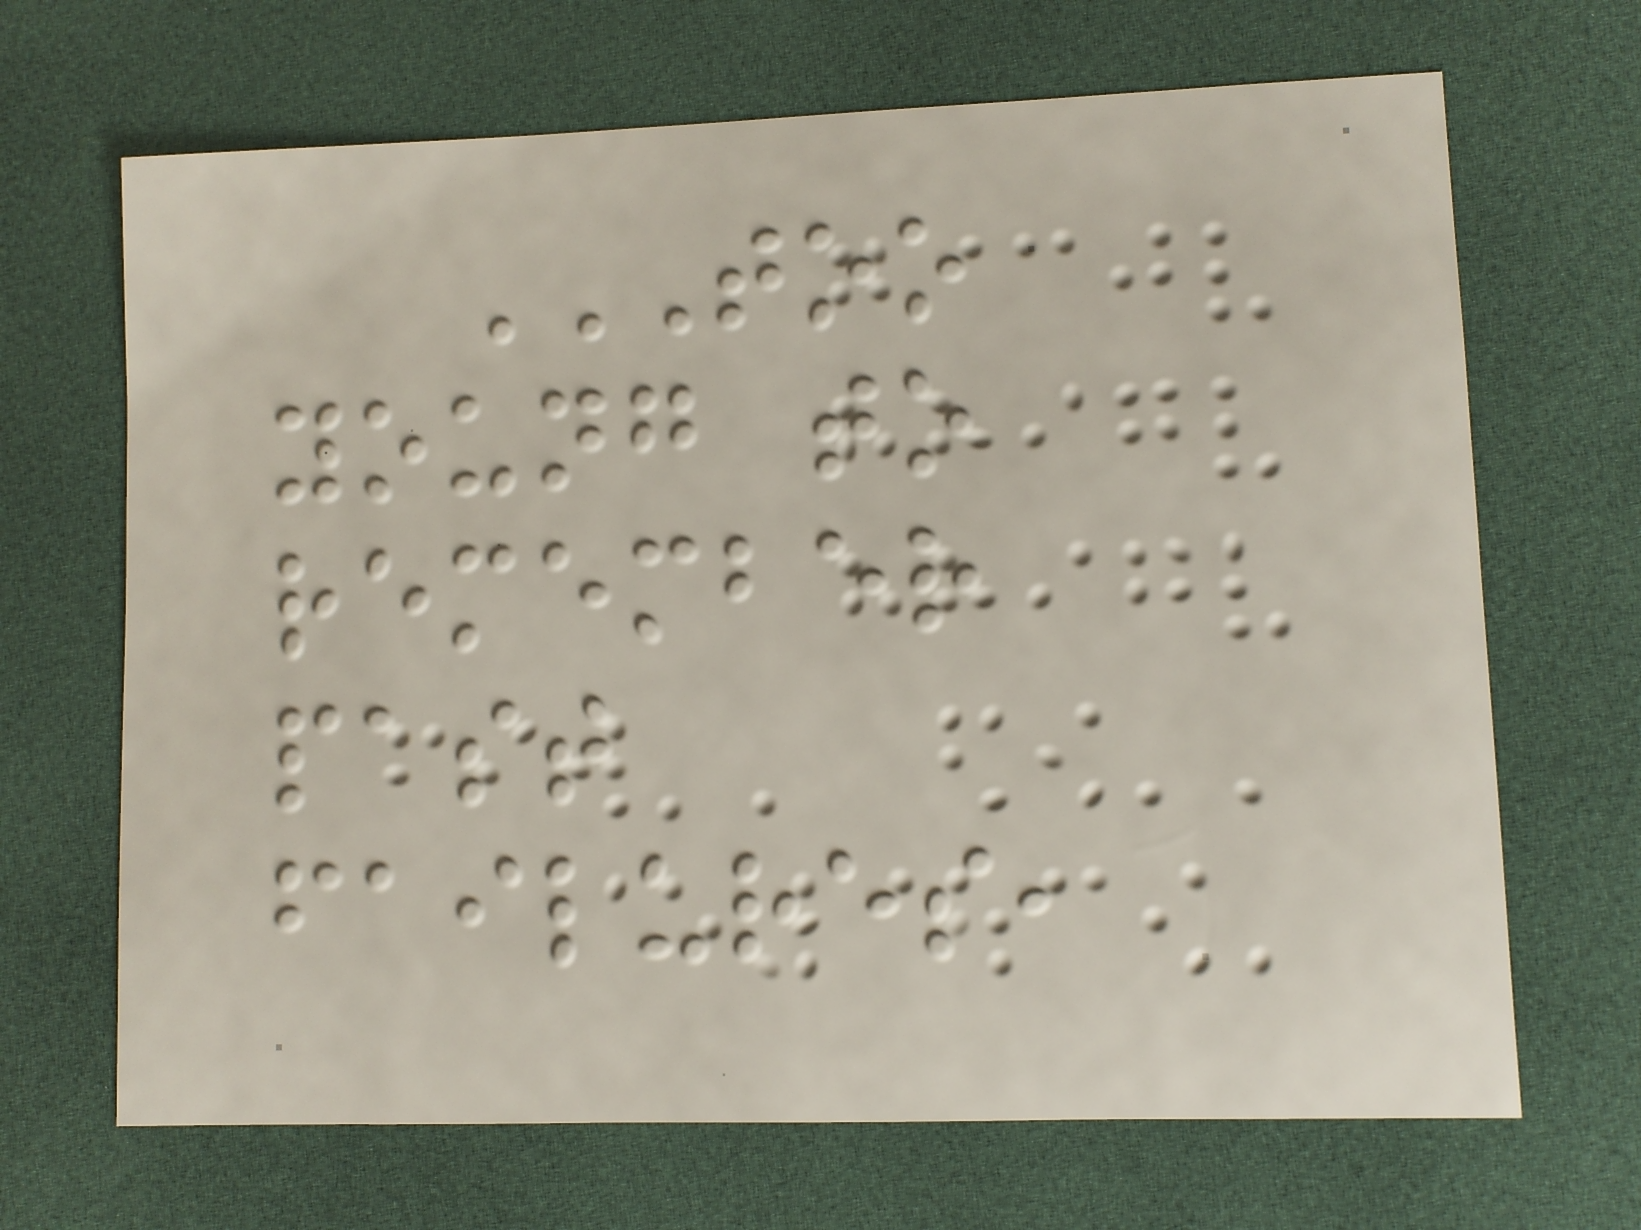TOO
YOUNG TO
REMEMBER
PAST
FAILURES,
